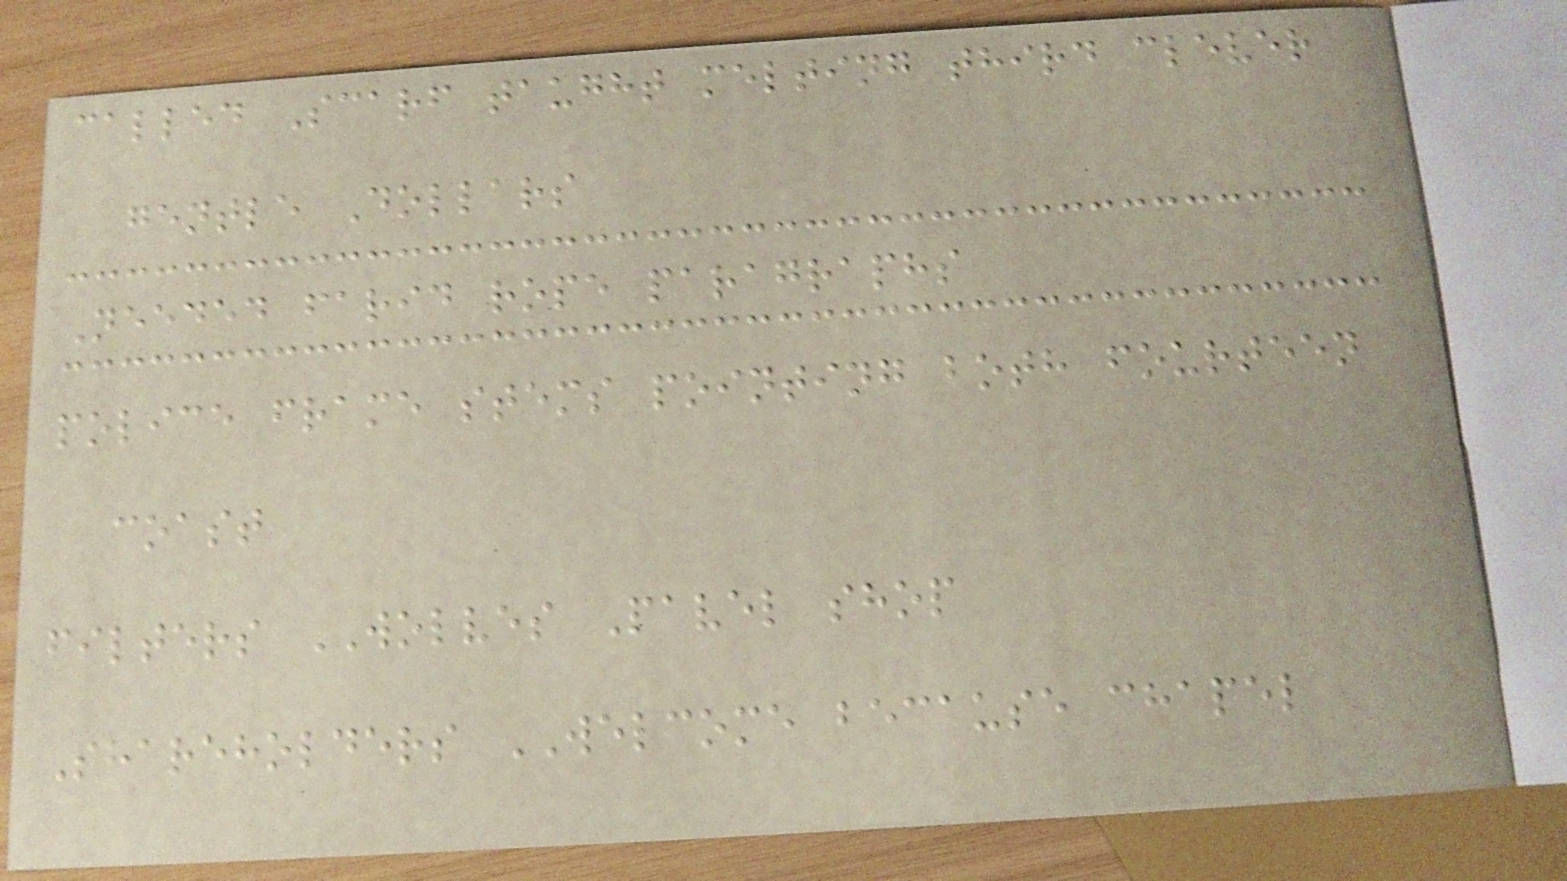called Scarf taught melting third clever
gentle Dollars
Needed farid rope paragraphs
police frame stems pointing both fourteen
coast
filters WOLVES Pavel shop
Shareholders WELCOME because chapel
